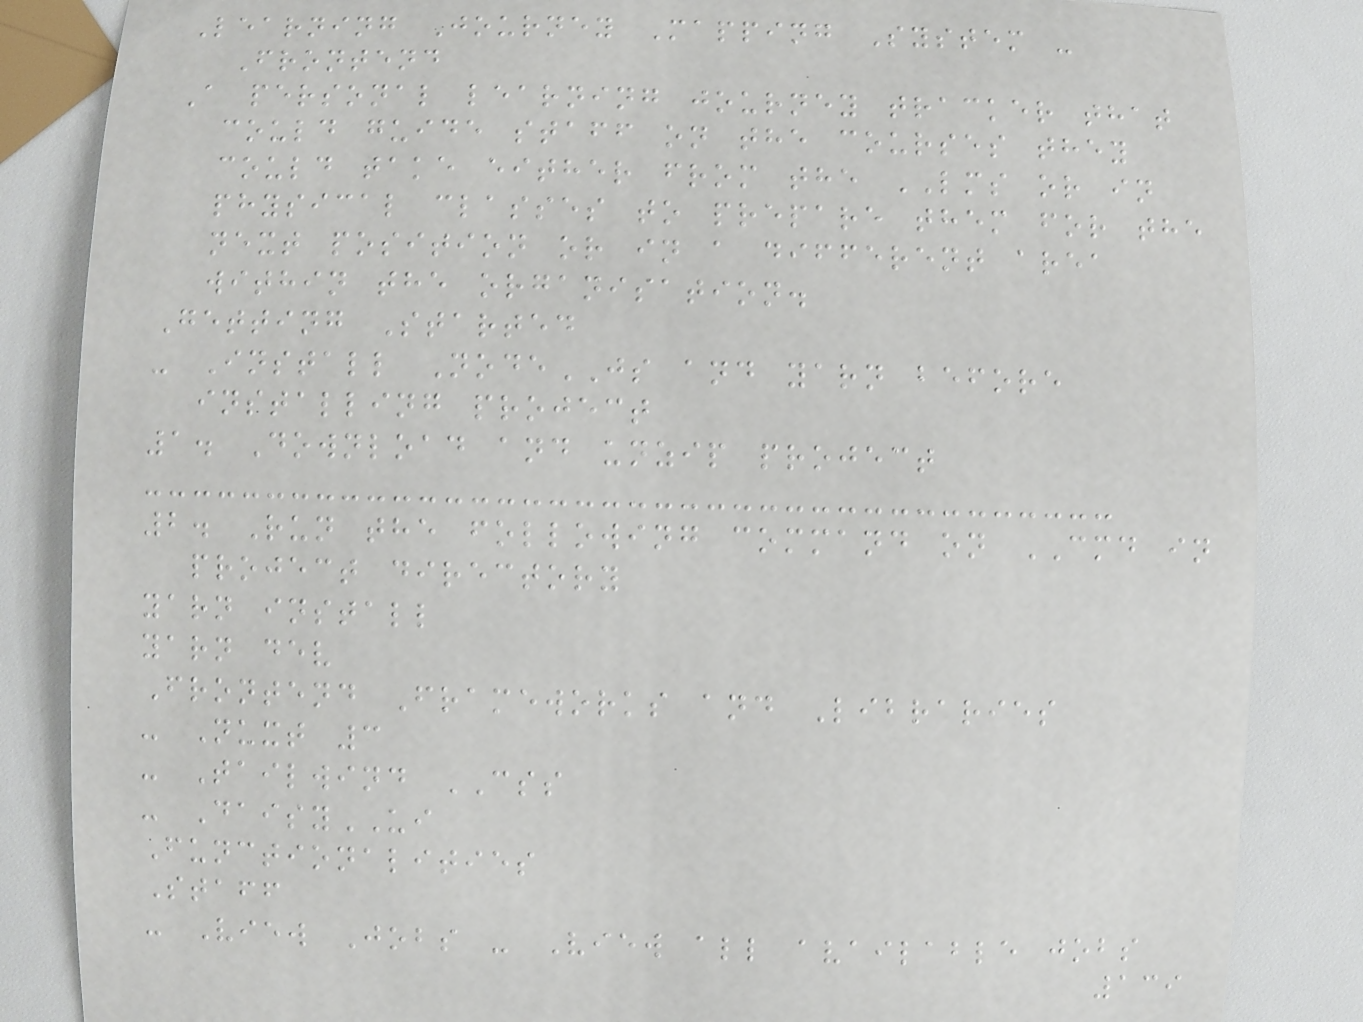Learning Journey Mapping System -
Frontend
A personal learning journey tracker that
could guide staff on the courses they
could take either from the LMS or in
physical classes to prepare them for the
next position or in a different area
within the organisation.
Getting Started
- Install NodeJS and yarn before
installing project
1. Download and unzip project
2. Run the following command on CMD in
project directory
yarn install
yarn dev
Frontend Frameworks and Libraries
- Nuxt 3
- Tailwind CSS
- DaisyUI
Functionalities
Staff
- View Jobs - View all available jobs
139
